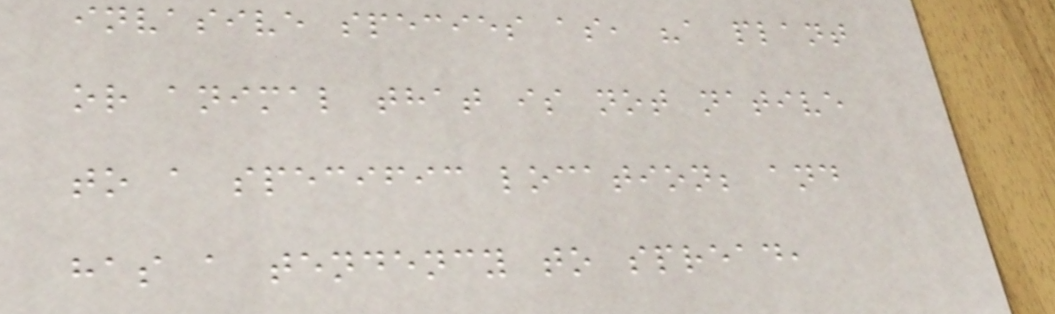invasive species as, "a plant
or animal that is not native
to a specific location; and
has a tendency to spread,
